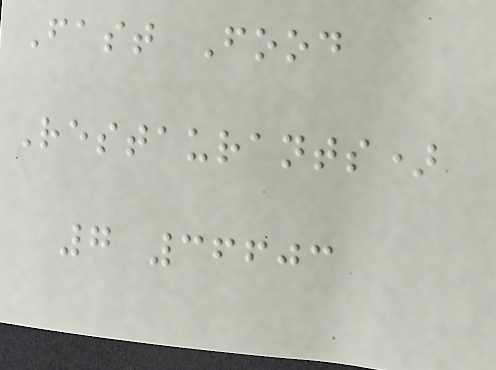Fast Food
Restaurants)
7 36603
